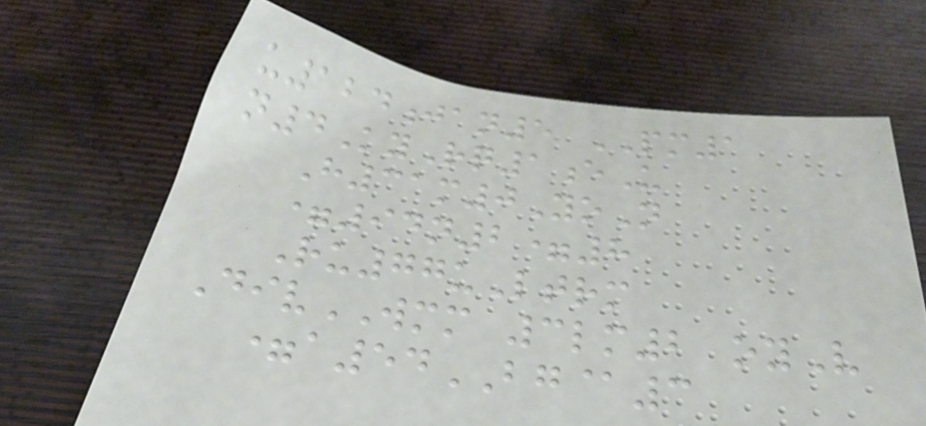u124jan5 PM1
n4KyRq1eU
H31m0YoN
=94n2=8
Ru77uLtrm
DivWMM 3lm2 oyV
=a54BG@3
